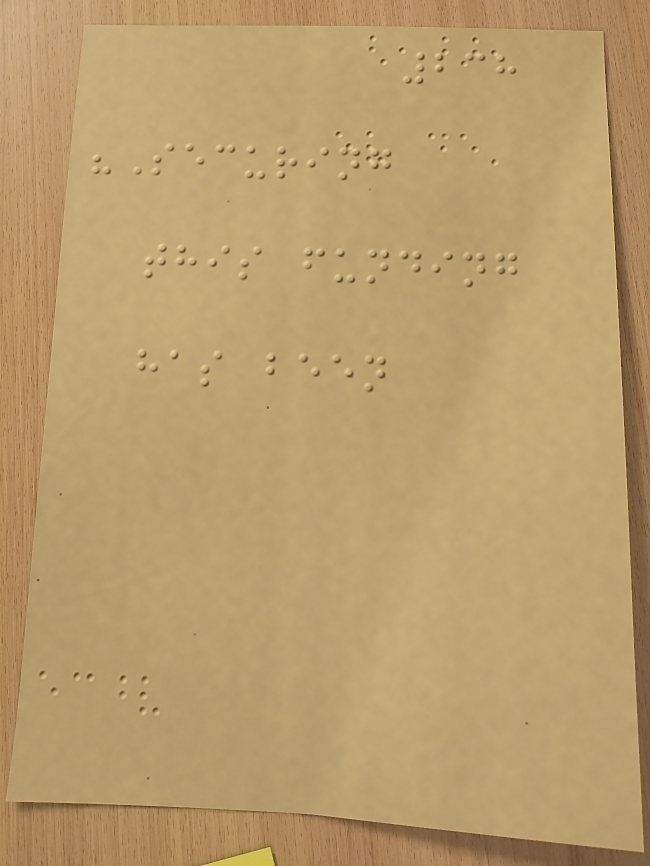238
"Securing
this funding
has been
